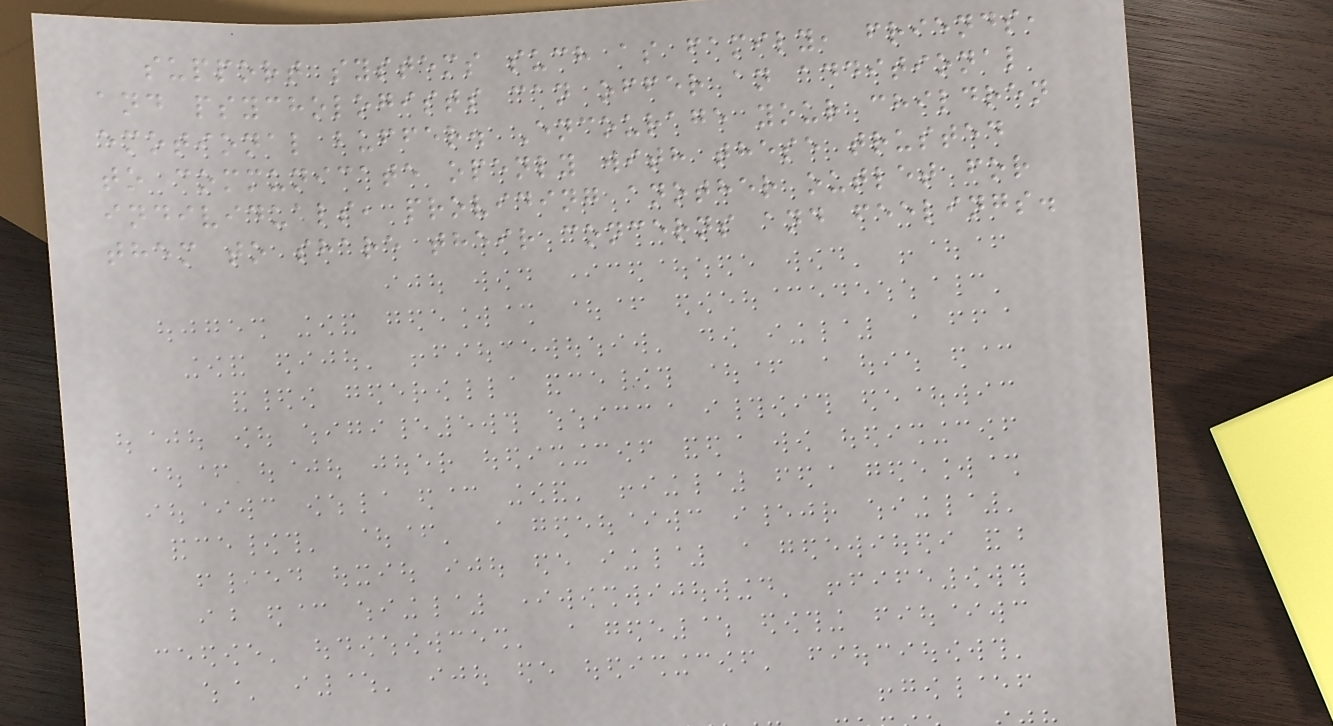support systems such as family, friends,
and psychologists can offer an additional
emotional buffer. Encourage your children
to communicate openly with these trusted
individuals, providing another outlet for
them to share their concerns and feelings.
